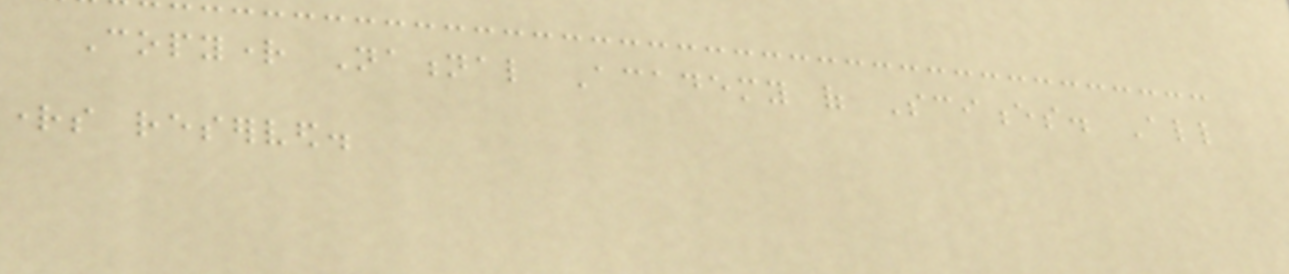Copyright National Academy of Sciences. All
rights reserved.
